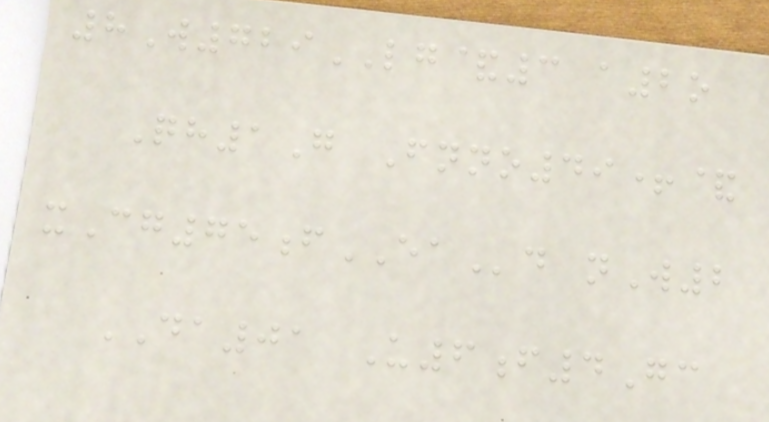8W729LG&3 a2o
Qh1G Fnno49+&
xCg75fEAd nW2
DA01 U6f4Gc
